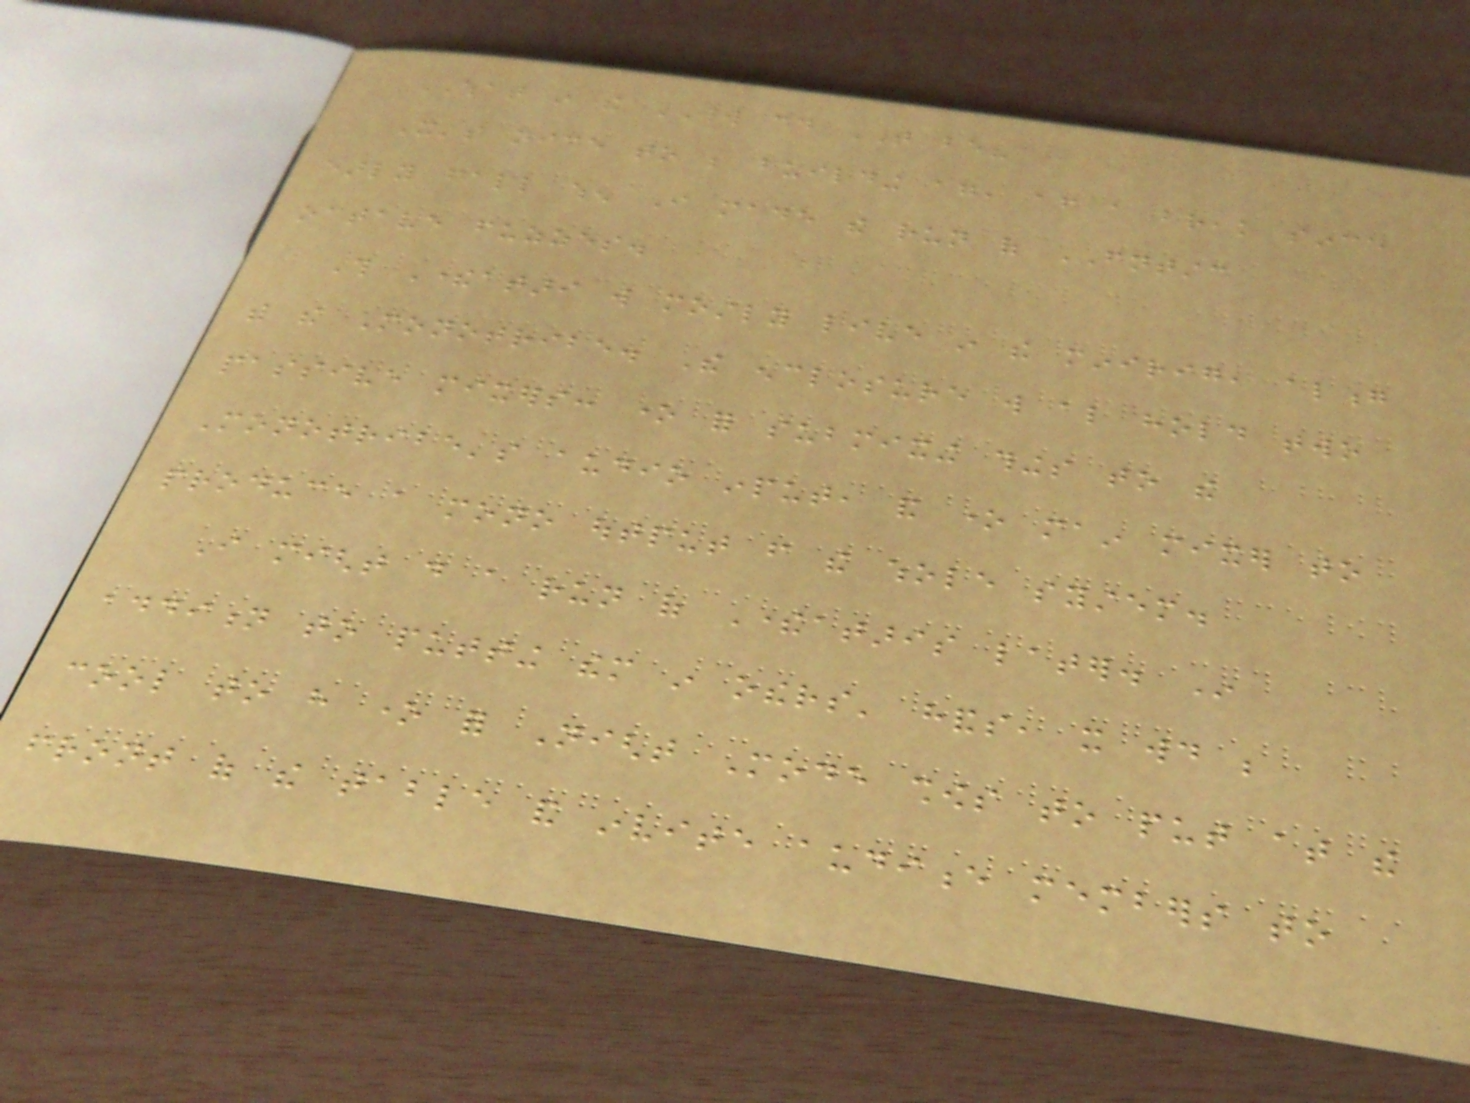WHAT in the WORLD could THAT be?
It's nice to be building again, after a break since
early fall when I made the run of FNTSTC
octave fuzzes.
This Thereatari will mostly live in the minirig, along
with the Monotribe. The enclosure will also hold two
passive mixers: one for submixing things to the
Monotribe's audio input, and one main mixer to
produce a mono output from the whole system.
I might do a run of Thereataris later. In
addition to putting them in others' hands, it would be
cool to have one for Night Mode shows to put at the
front of the table and invite audience members to
